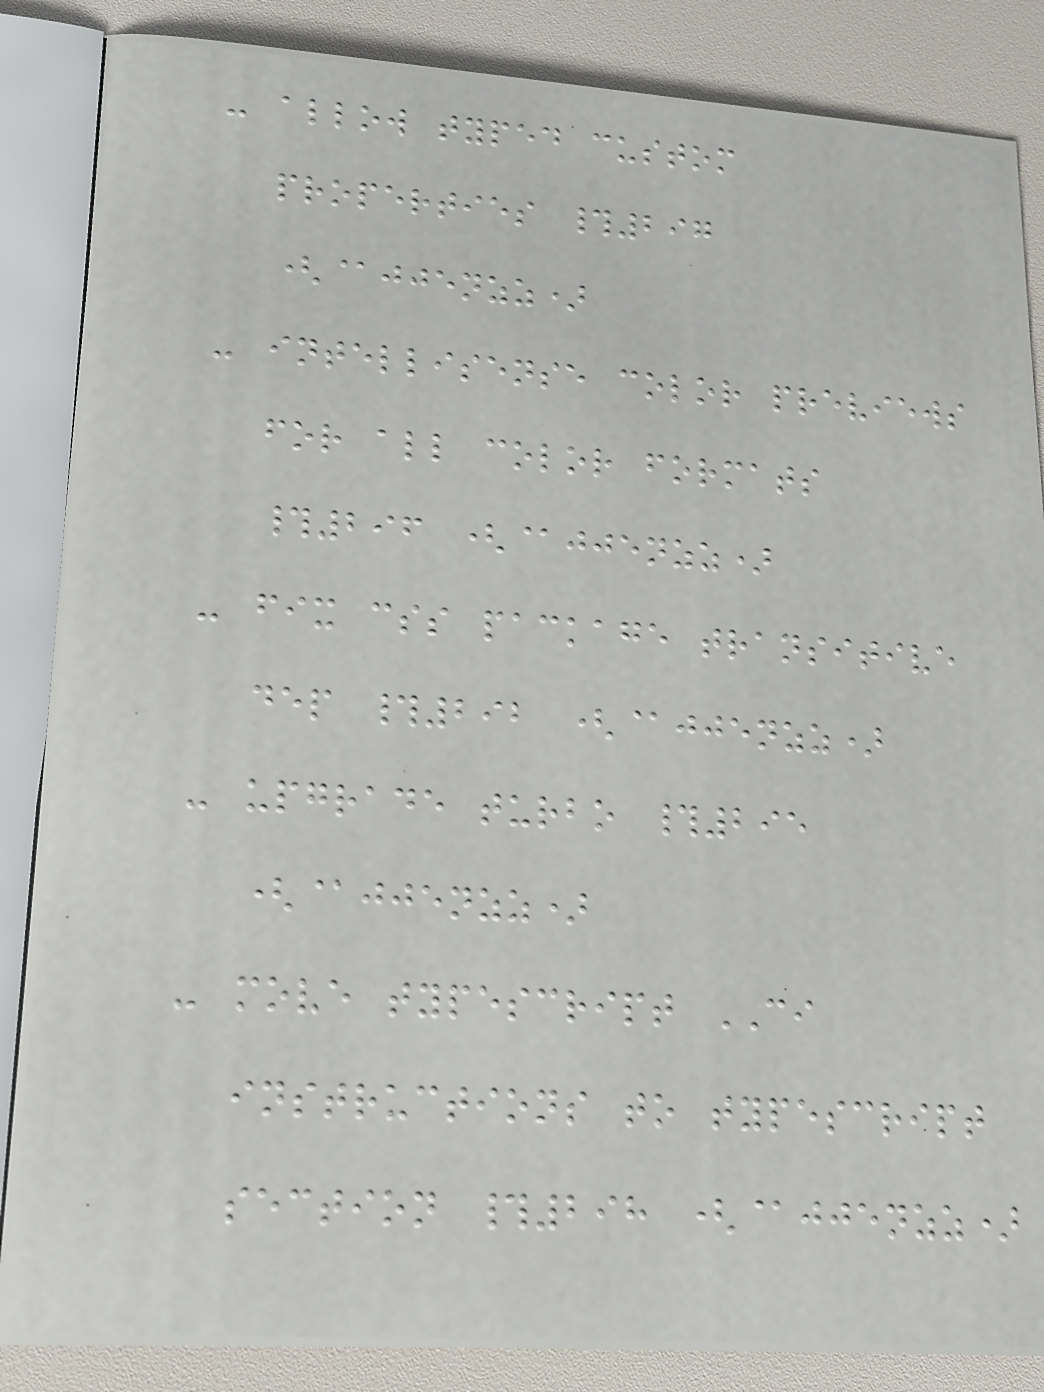- allow typed custom
properties #297
(@jjenzz)
- intellisense color previews
for all color formats
#296 (@jjenzz)
- fix css package transitive
dep #292 (@jjenzz)
- upgrade turbo #295
(@jjenzz)
- move typescript CI
instructions to typescript
section #298 (@jjenzz)
